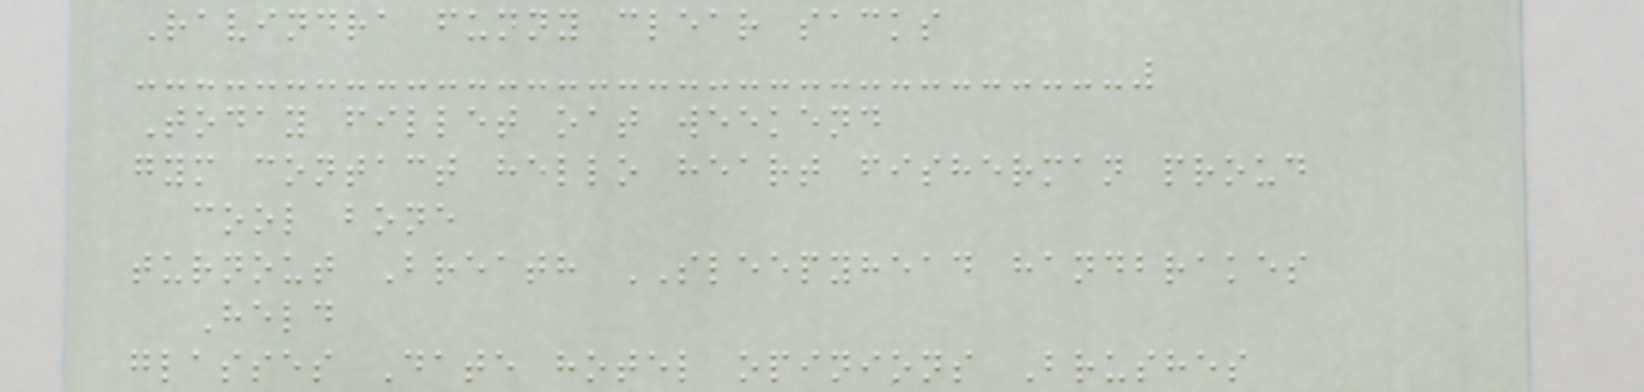Ravindra funny clear sacks
Today fillet oat weekend
gym contact hello heart fisherman proud
cool bone
turnout Breath SLEEPYHEAD handbrakes
Held
glasses Date hotel opinions Brushes
